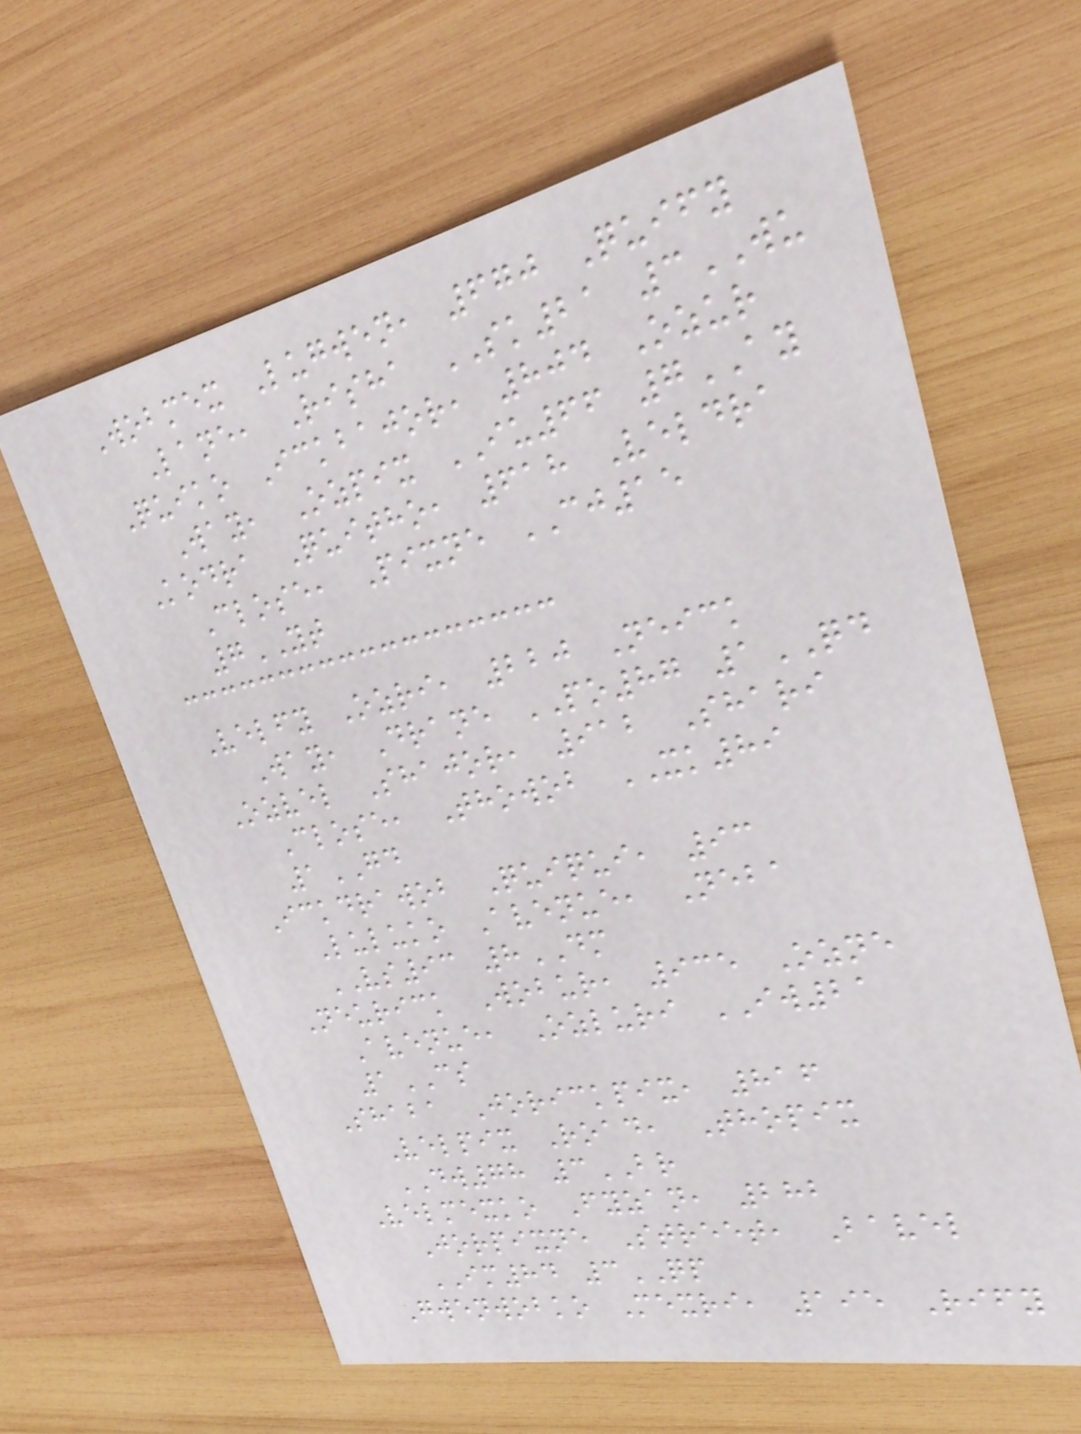Wobmex Lugwen, 670 Quify
Lane, Risha SK21 3WU
Quiko Ickbajor, 804 Ozur
Way, Ozpix IU66 7AY
Kodra Quitho, 618 Veldra
Close, Pixne CJ15
7YT
Velfy Ozri, 220 Neick
Way, Drane PO87 1QD
Ozvel Shajor, 912 Shari
Close, Thowob XK89
1GD
Ickdrawob Quiqui, 93
Luluko Avenue, Neba
VS93 8DM
Neurick Wobur, 935 Ozne
Avenue, Ozluri IW21
1CS
Shaba Jorickpix, 816
Velpix Road, Thopix
DW78 3BR
Velmexko Fyzan, 282
Jorpixne Street, Bavel
IM84 3QP
Gwenwobko Mexri, 195 Rify
